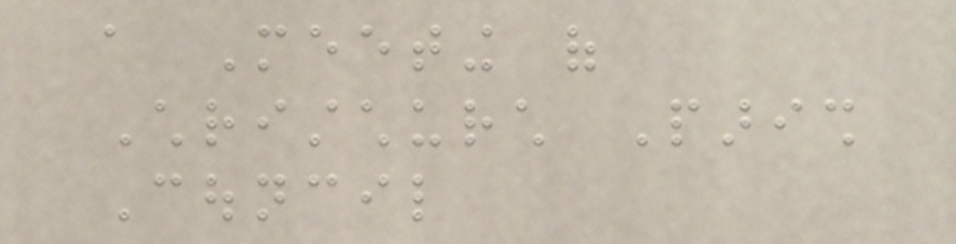a Meeting of
Christchurch Parish
Council
